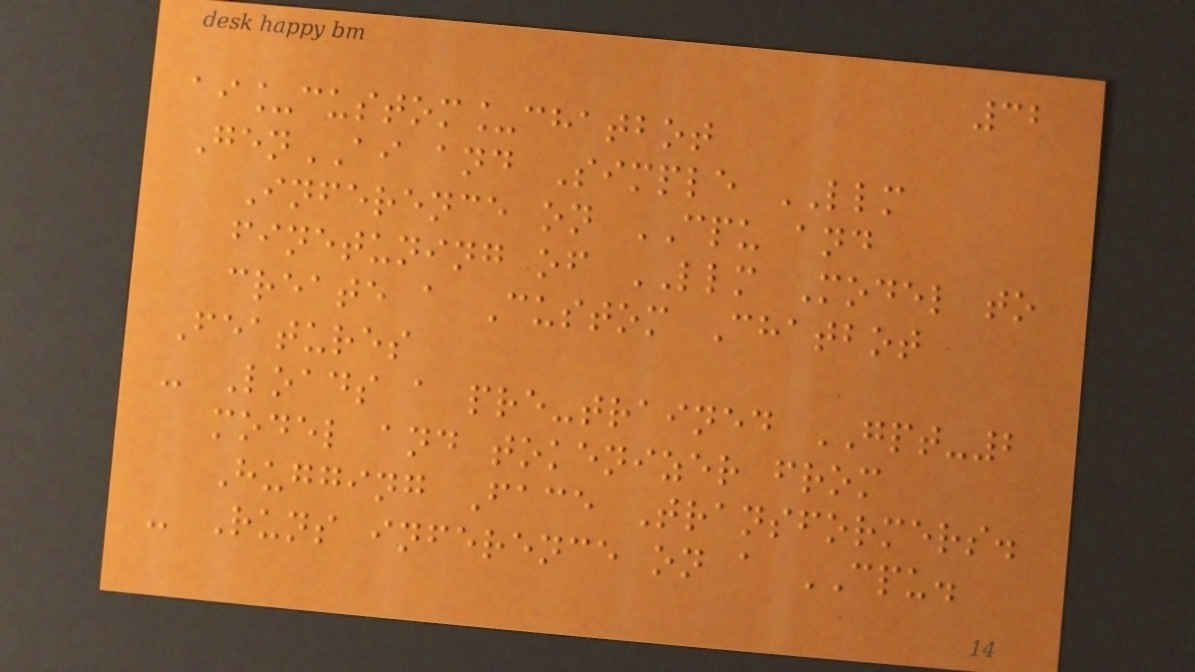32
ai_custom_chatbot
GenAI and Simple LLM
Inference on CPU and
finetuning of LLM Model to
create a Custom Chatbot
Features
- Loads a pre-trained GPT-2
model and tokenizer from
Hugging Face Transformers.
- Runs inference on a CPU.
